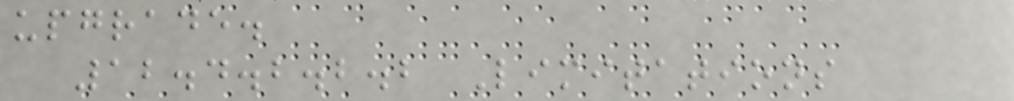upgrade.
12.4.2.2.2 Limitations
